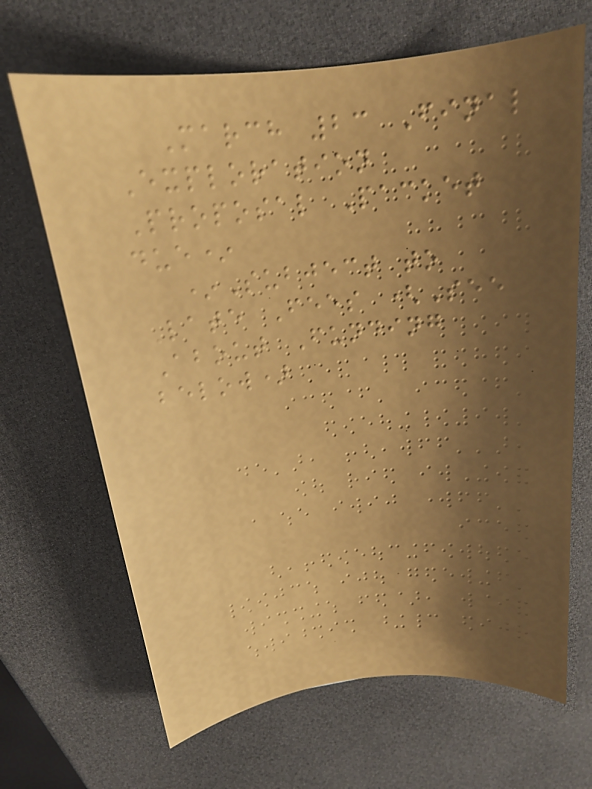March 23 Final
Exploration
Proposal Packet
due*
*Subject to
Late Fees (See
About Funding
below)
